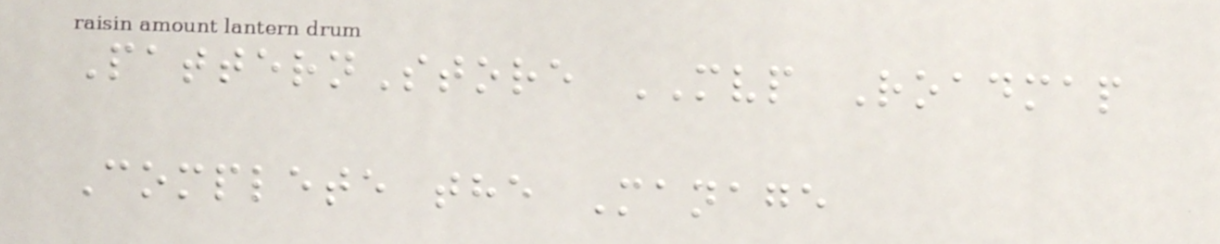PatternStore MVP Roadmap
Complete the Manage
